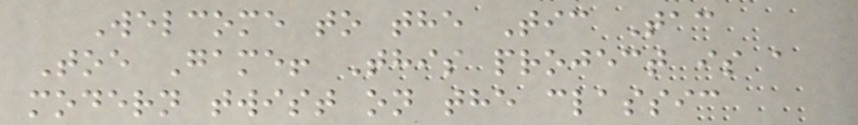Welcome to the Tic Tac
Toe Game! This project is a
modern twist on the classic
